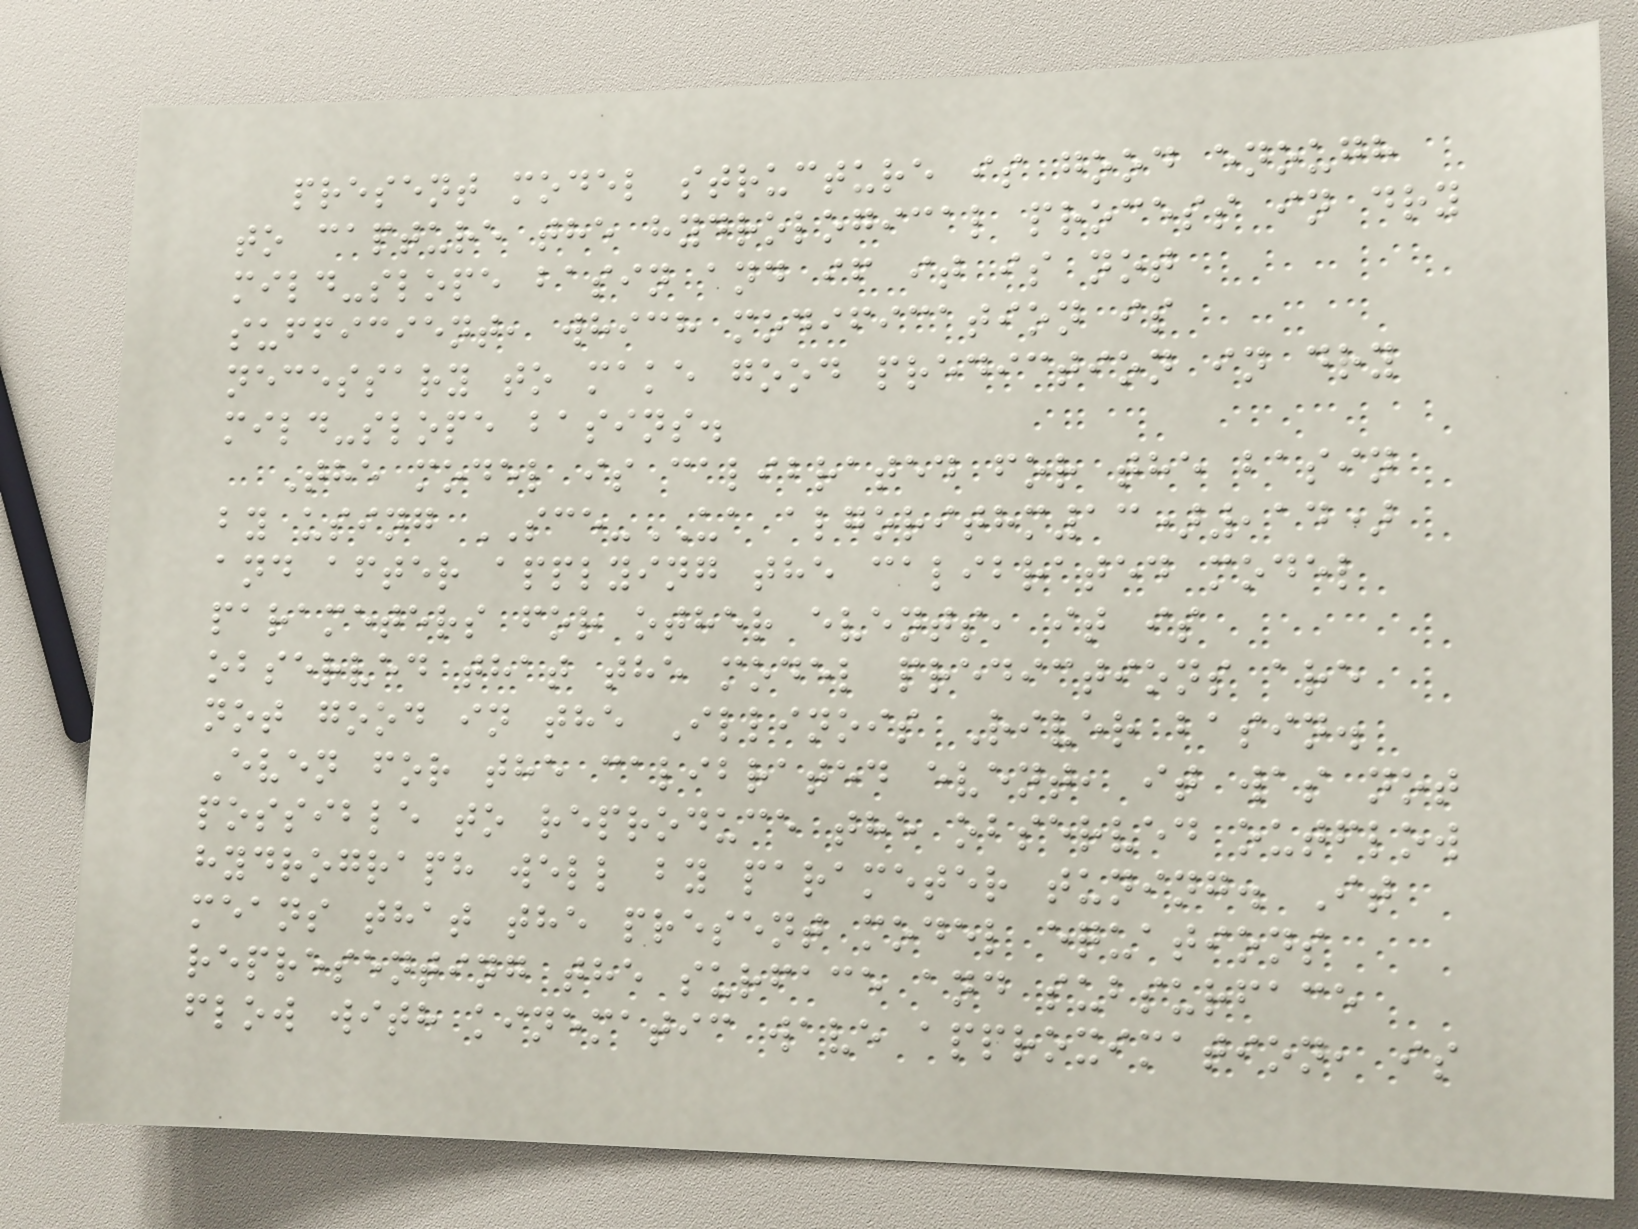present model structure is good enough
to capture the hydrological process in dry
mild-slope basin and if it is not
sufficient, which modification is
necessary to make good prediction in dry
mild-slope basins.
The model is calibrated for the basin
by using SCE-UA algorithm13),14)
and after applying the calibrated model
parameters for other events, it is
observed that the model predictions are
not good in the Illinois River basin.
Even for the calibrated event, it was not
possible to reproduce the observed outflow
hydrograph well by parameter tuning. It
means that the present model equations
representing the surface and subsurface
flow with kinematic wave approximation, is
